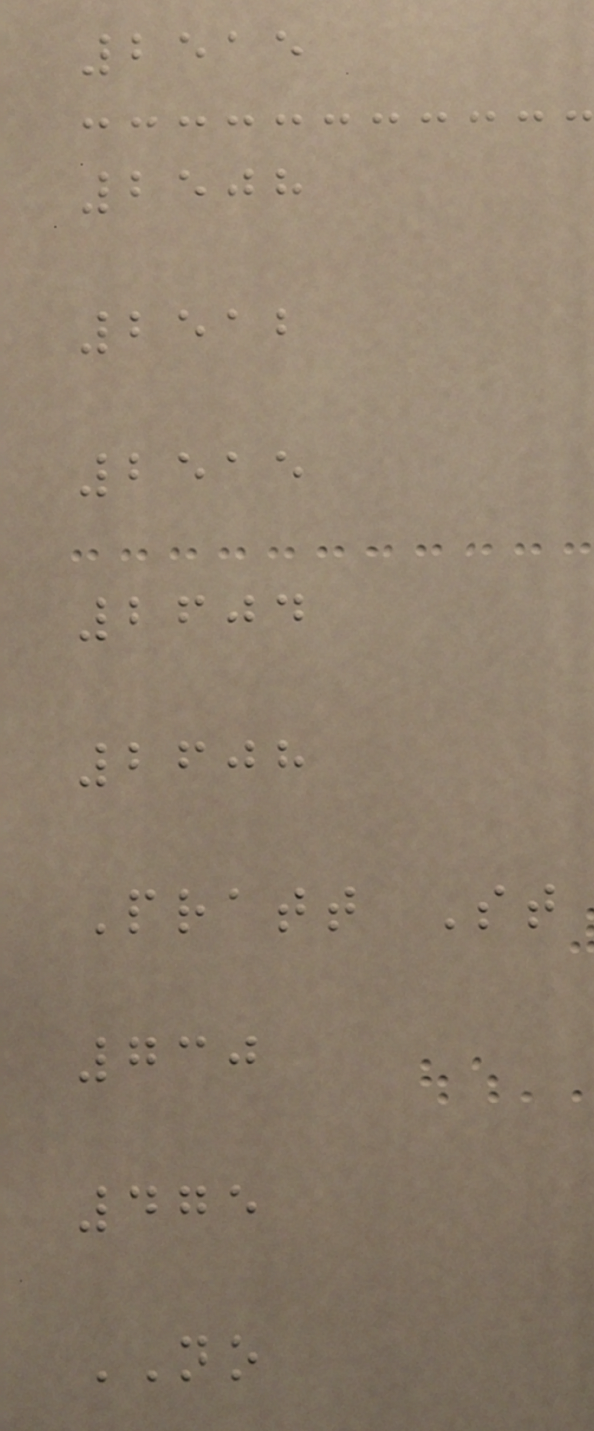2515
2508
2512
2515
2604
2608
Pratt St
730
475
NO
